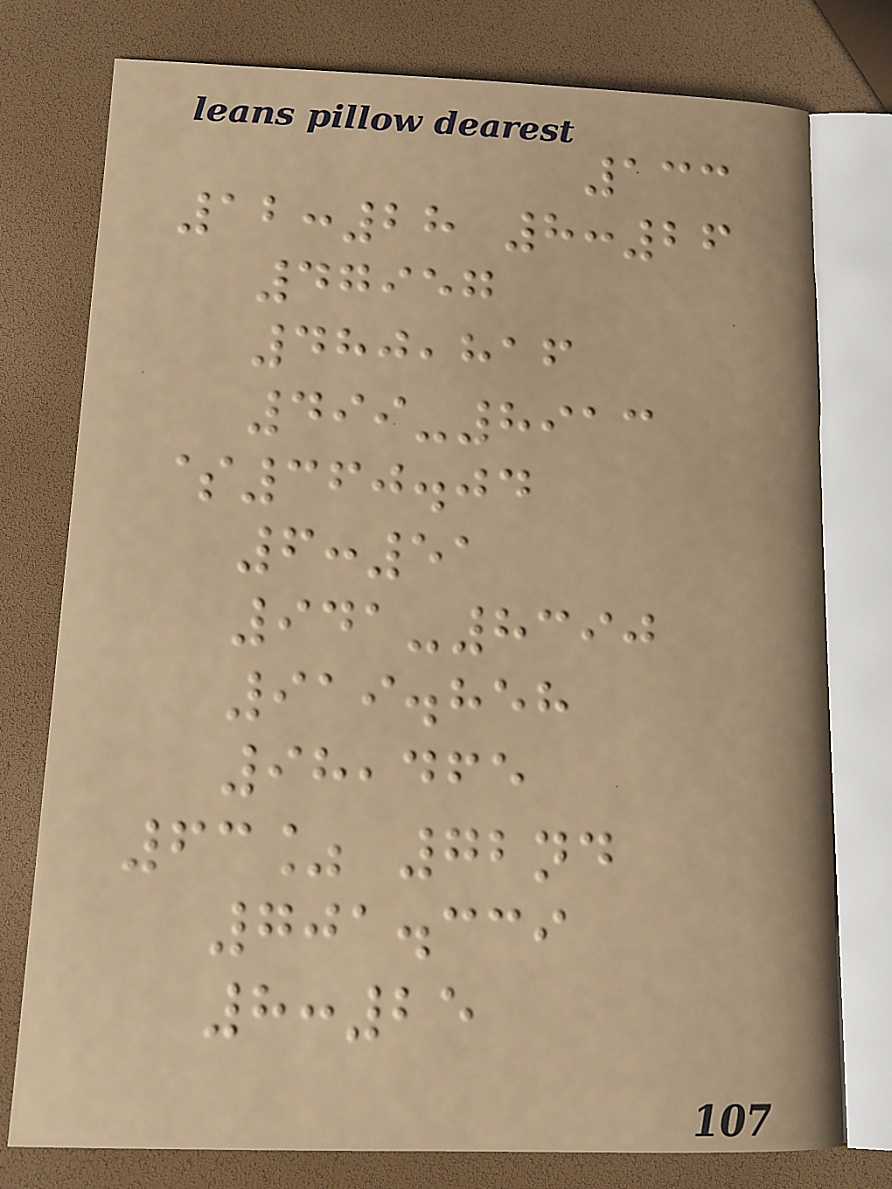133
12:28 8:26
47957
480,816
499-8913
$360.04
6:51
941-8390
919.858
98,465
63% 72nd
701.339
8:25
